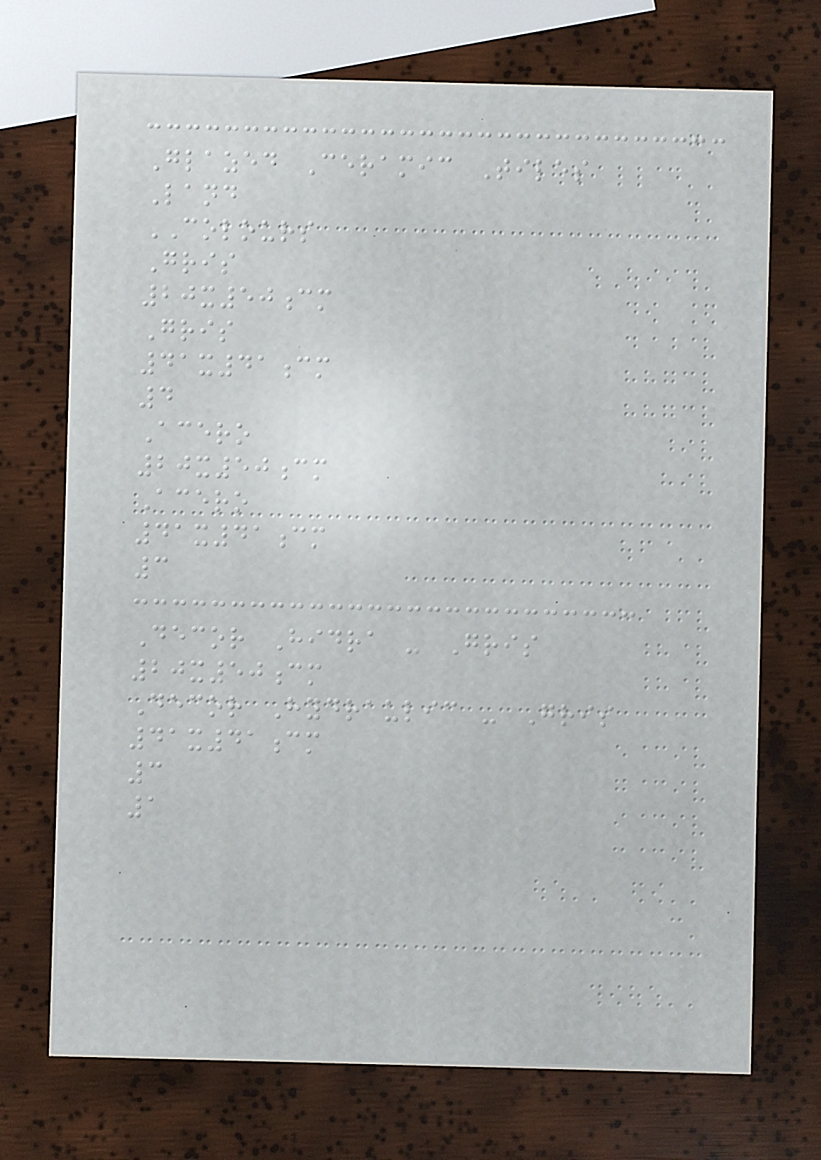Glazed Ceramic Tiles
Land
COLOURS
Gris
20x50cm
Gris
41x41cm
4
Acero
20x50cm
Acero
41x41cm
3
Decor Hidra - Gris
20x50cm
Decor Hydraulic - Gris
41x41cm
3
1
